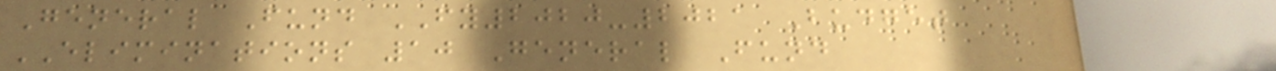General Fund FY2020-2021 Budget
ELIMINATIONS 10 General Fund
